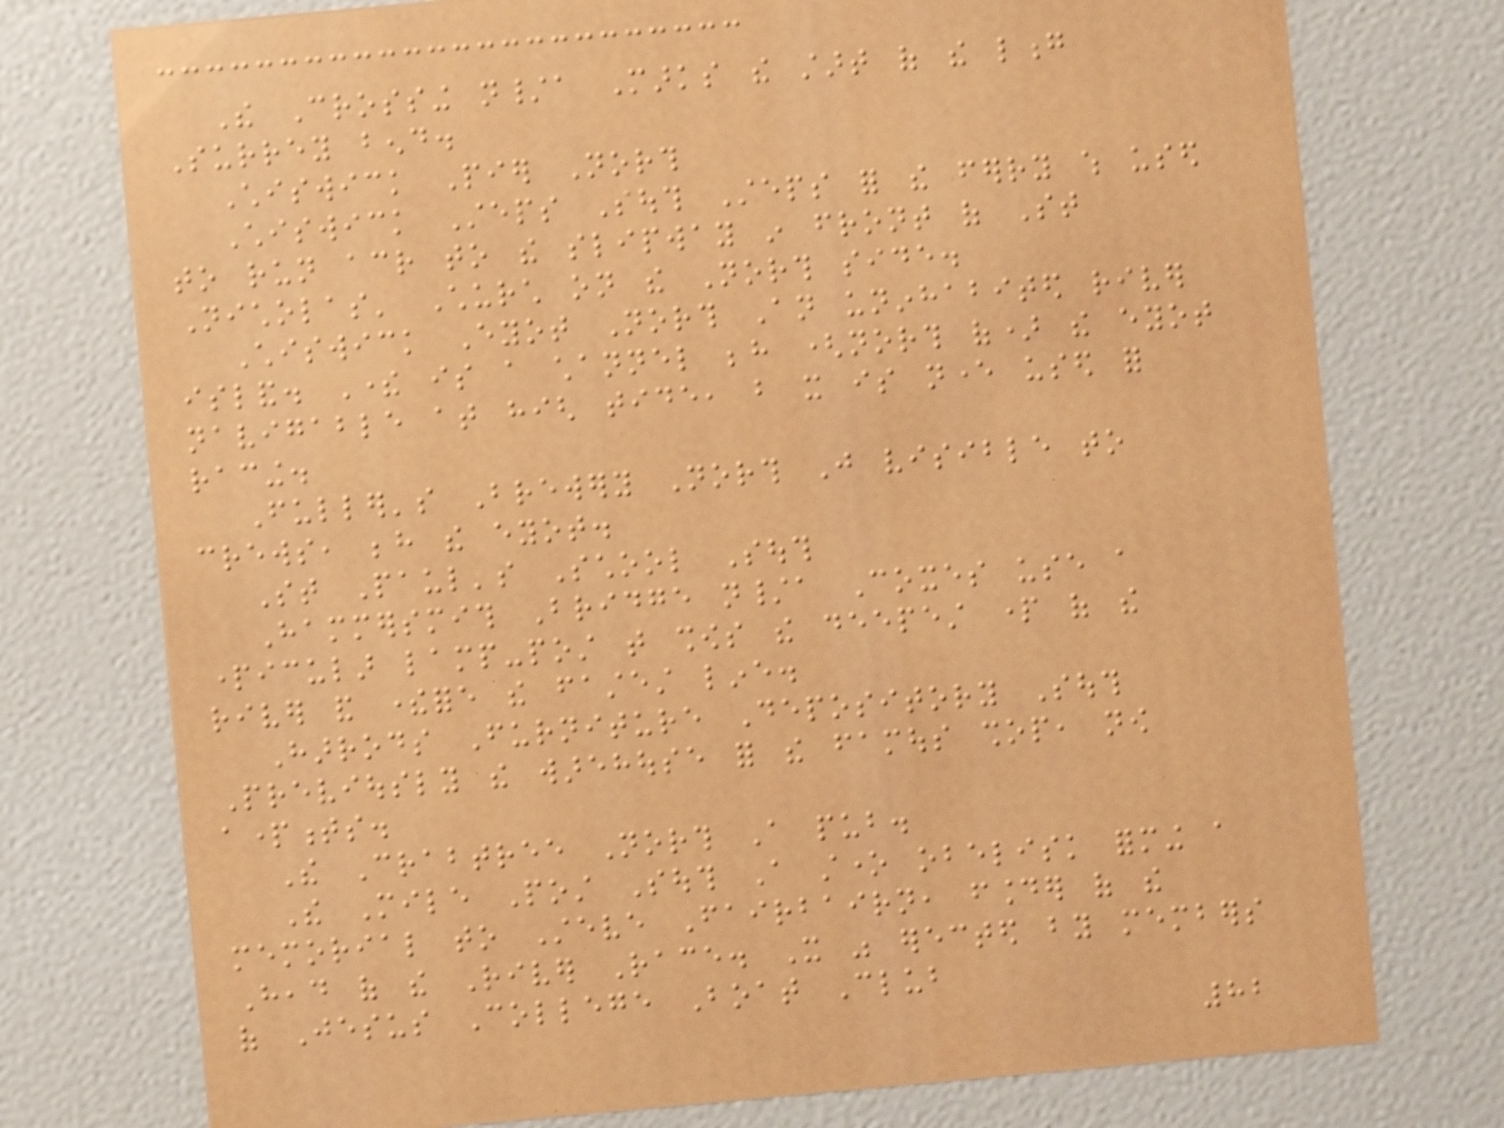The Crossing n/a Marks the start of the long
Surrey bend.
Chiswick Pier North
Chiswick Steps South Steps for the ferry which used
to run across to the slipway in front of St
Nicholas' Church on the North side.
Chiswick Eyot North An uninhabited river
island. There is a channel behind (north of) the eyot
navigable at high tide, but it is never used for
racing.
Fuller's Brewery North Just visible to
crews, behind the eyot.
St Paul's School South
Hammersmith Bridge n/a Coxes use a
particular lamp-post that shows the deepest part of the
river and therefore the fastest line.
Harrods Furniture Depository South
Previously the warehouse for the famous shop, now
apartments.
The Crabtree North A pub.
The Mile Post South A stone obelisk forming a
memorial to Steve Fairbairn, founder of the
Head of the River Race. It was erected by members
of Jesus College Boat Club
82
